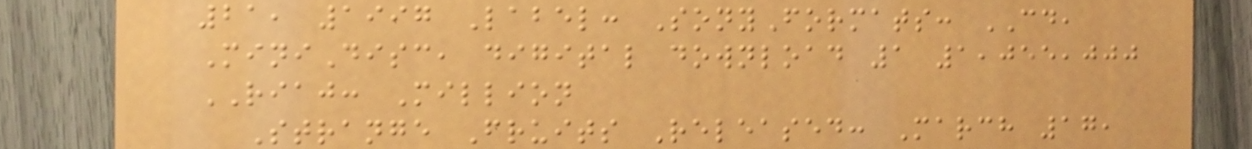21, 1997 Label: SonyFormats: CD,
MiniDisc, digital download 1 1,055,000
RIAJ: Million
Strange Fruits Released: March 17,
